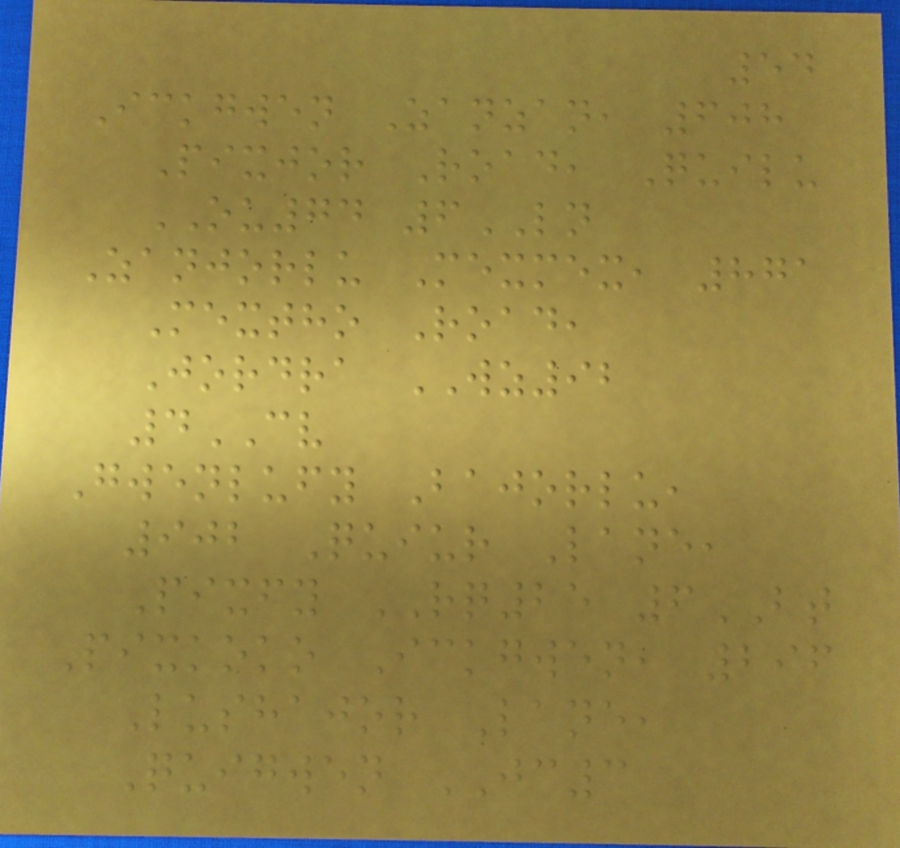54
Ickgwen Zanzan, 608
Pixjor Road, Quilu
OU74 6LN
Zanjorlu Mexmex, 871
Mextho Road,
Jordra WZ92
4CV
Gwenlufy Bajorlu,
902 Quiur Lane,
Pixfy RQ25 6BT
Pixkoko Ickgwen, 296
Lushajor Lane,
Quigwen JC3
